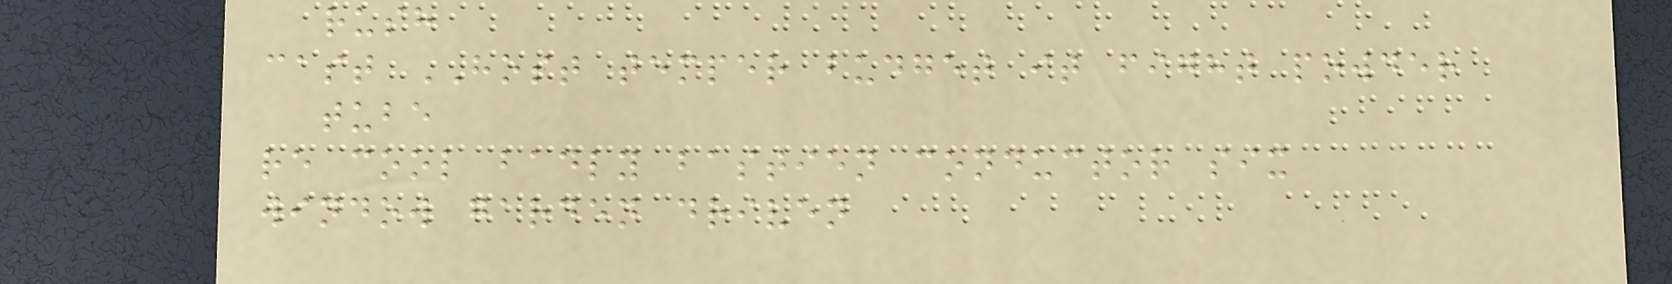rush
cast HOST temper budget it fight powder
tube
re cool badly bastien conductor six
window garden driven
